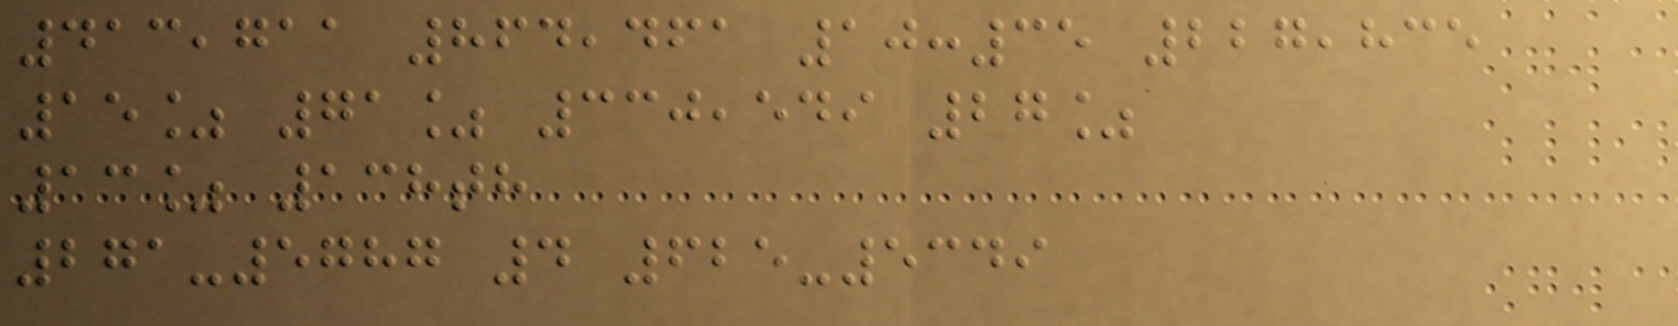413,711 864,461 10:35 227,835
15% 71% 330,549 27%
13% 138th
271-5787 4 625-5349
